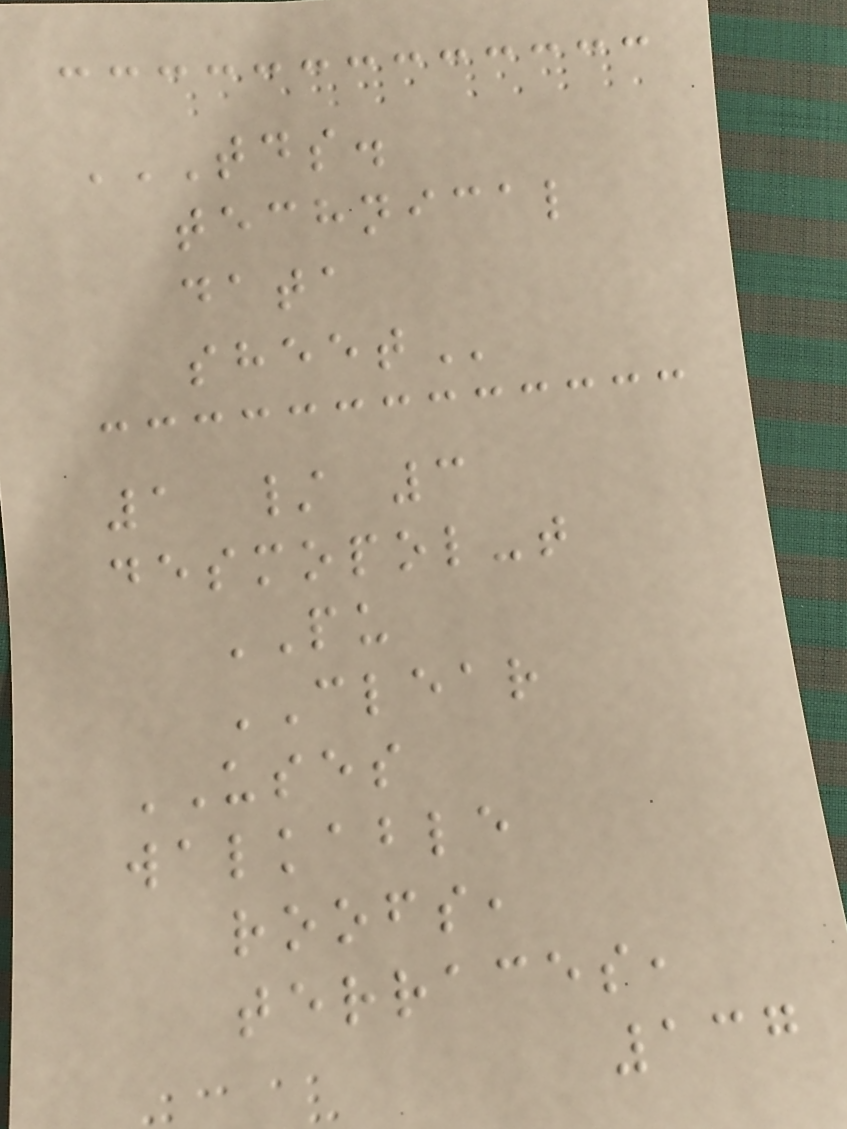TDS.
TECHNICAL
DATA
SHEET
1 / 3
desmopol-t
PU
CLEAR
USES
walkable
roofs,
terraces,
137
